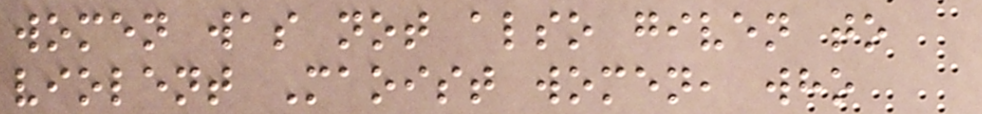women was not also given to
violent Maoist women, who
